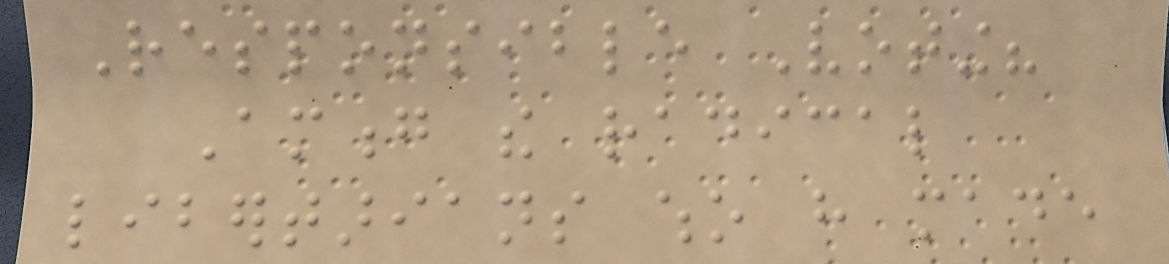Responsible Voting?
Among the radical
libertarians who have made
